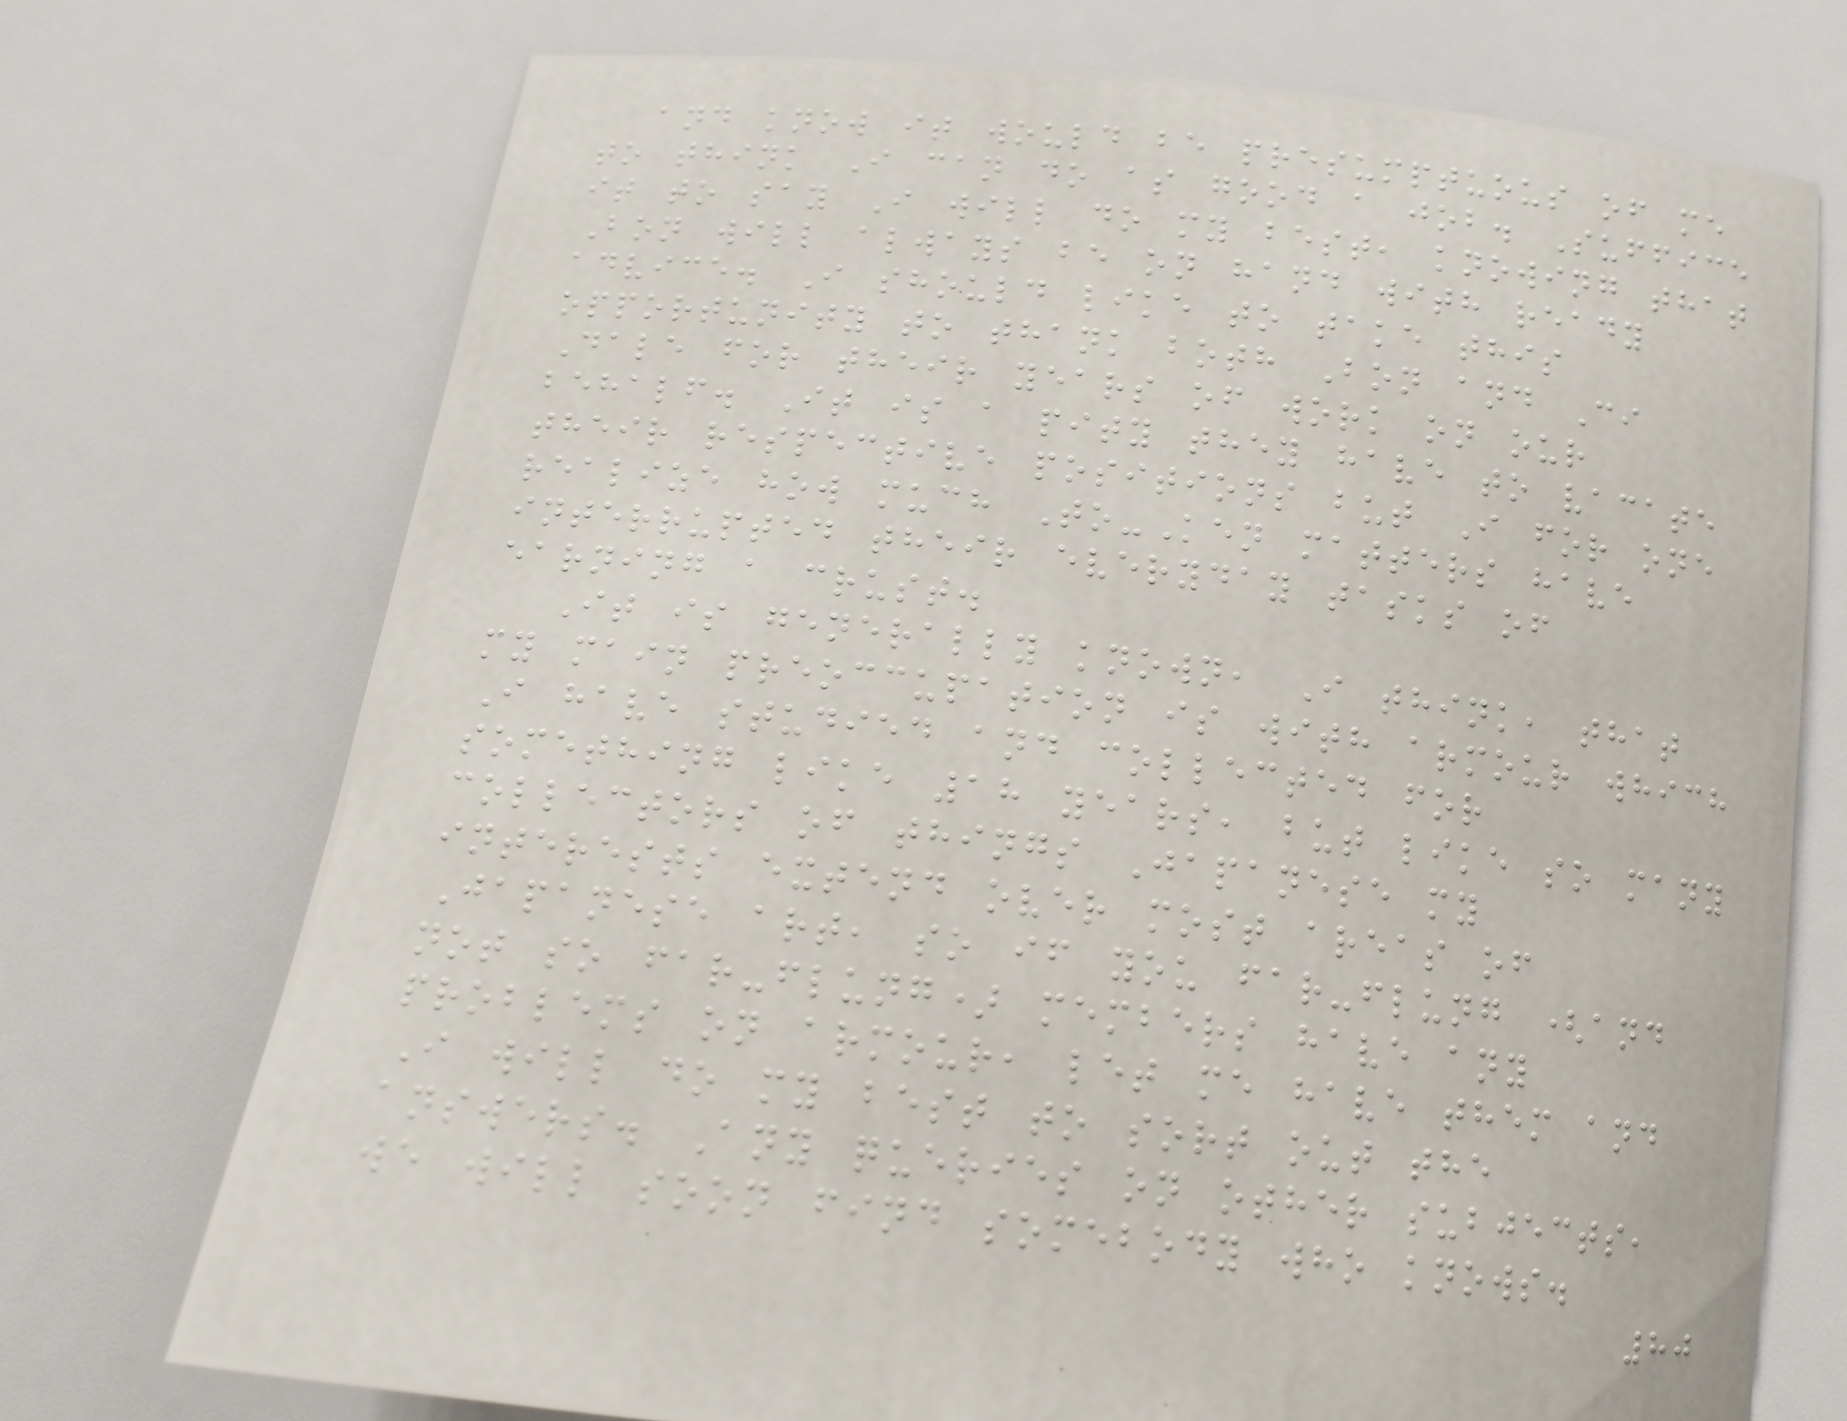and know it would be presumptuous of me
to think I can do as good a job. Suffice
it to say I will do my best, knowing that
Bon will always be on hand with ready
advice. I should like to take this
opportunity to thank both Bon and Ci
Dale for their years of work on our
behalf. It is a pity they have to vacate
their respective positions but I for one
realize how much To-Ken matters have
interrupted their everyday tasks of
earning a crust.
It is generally known, I think, that
my main preoccupation is with armour which
I have studied and collected for
something like 18 years, but like so many
collectors of things Japanese my
interests extend over most areas of
Japanese art, so if you far-flung (and
not so far-flung) members have any
problems on armour, let me have them and
I will do my best to sort out the
answers. Any queries on other subjects,
we will soon find somebody who knows.
80
